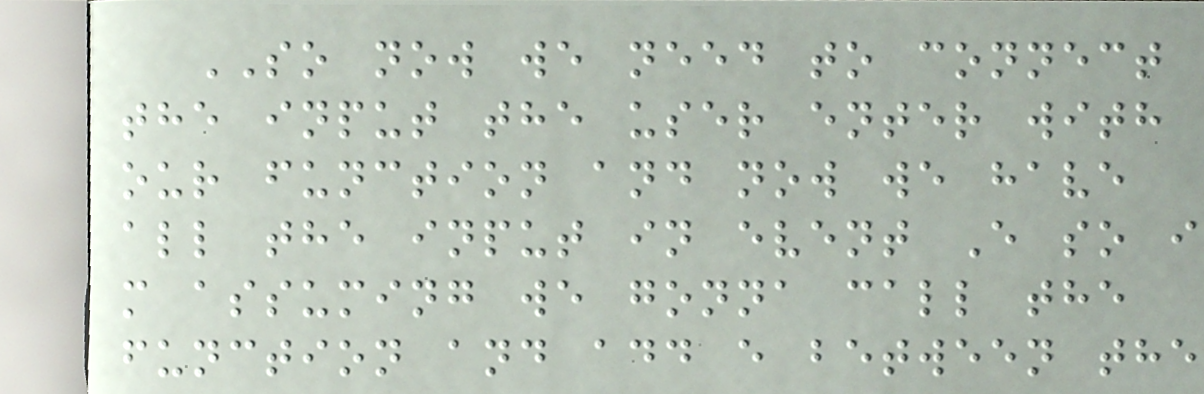SO now we need to connect
the input the user enter with
our function and now we have
all the input in event E so i
m assuming we gonna call the
function and add e between the
